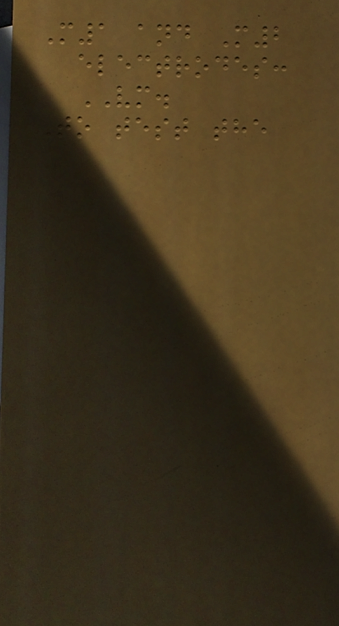M1 and M2
electrodes:
VM.
To test the
